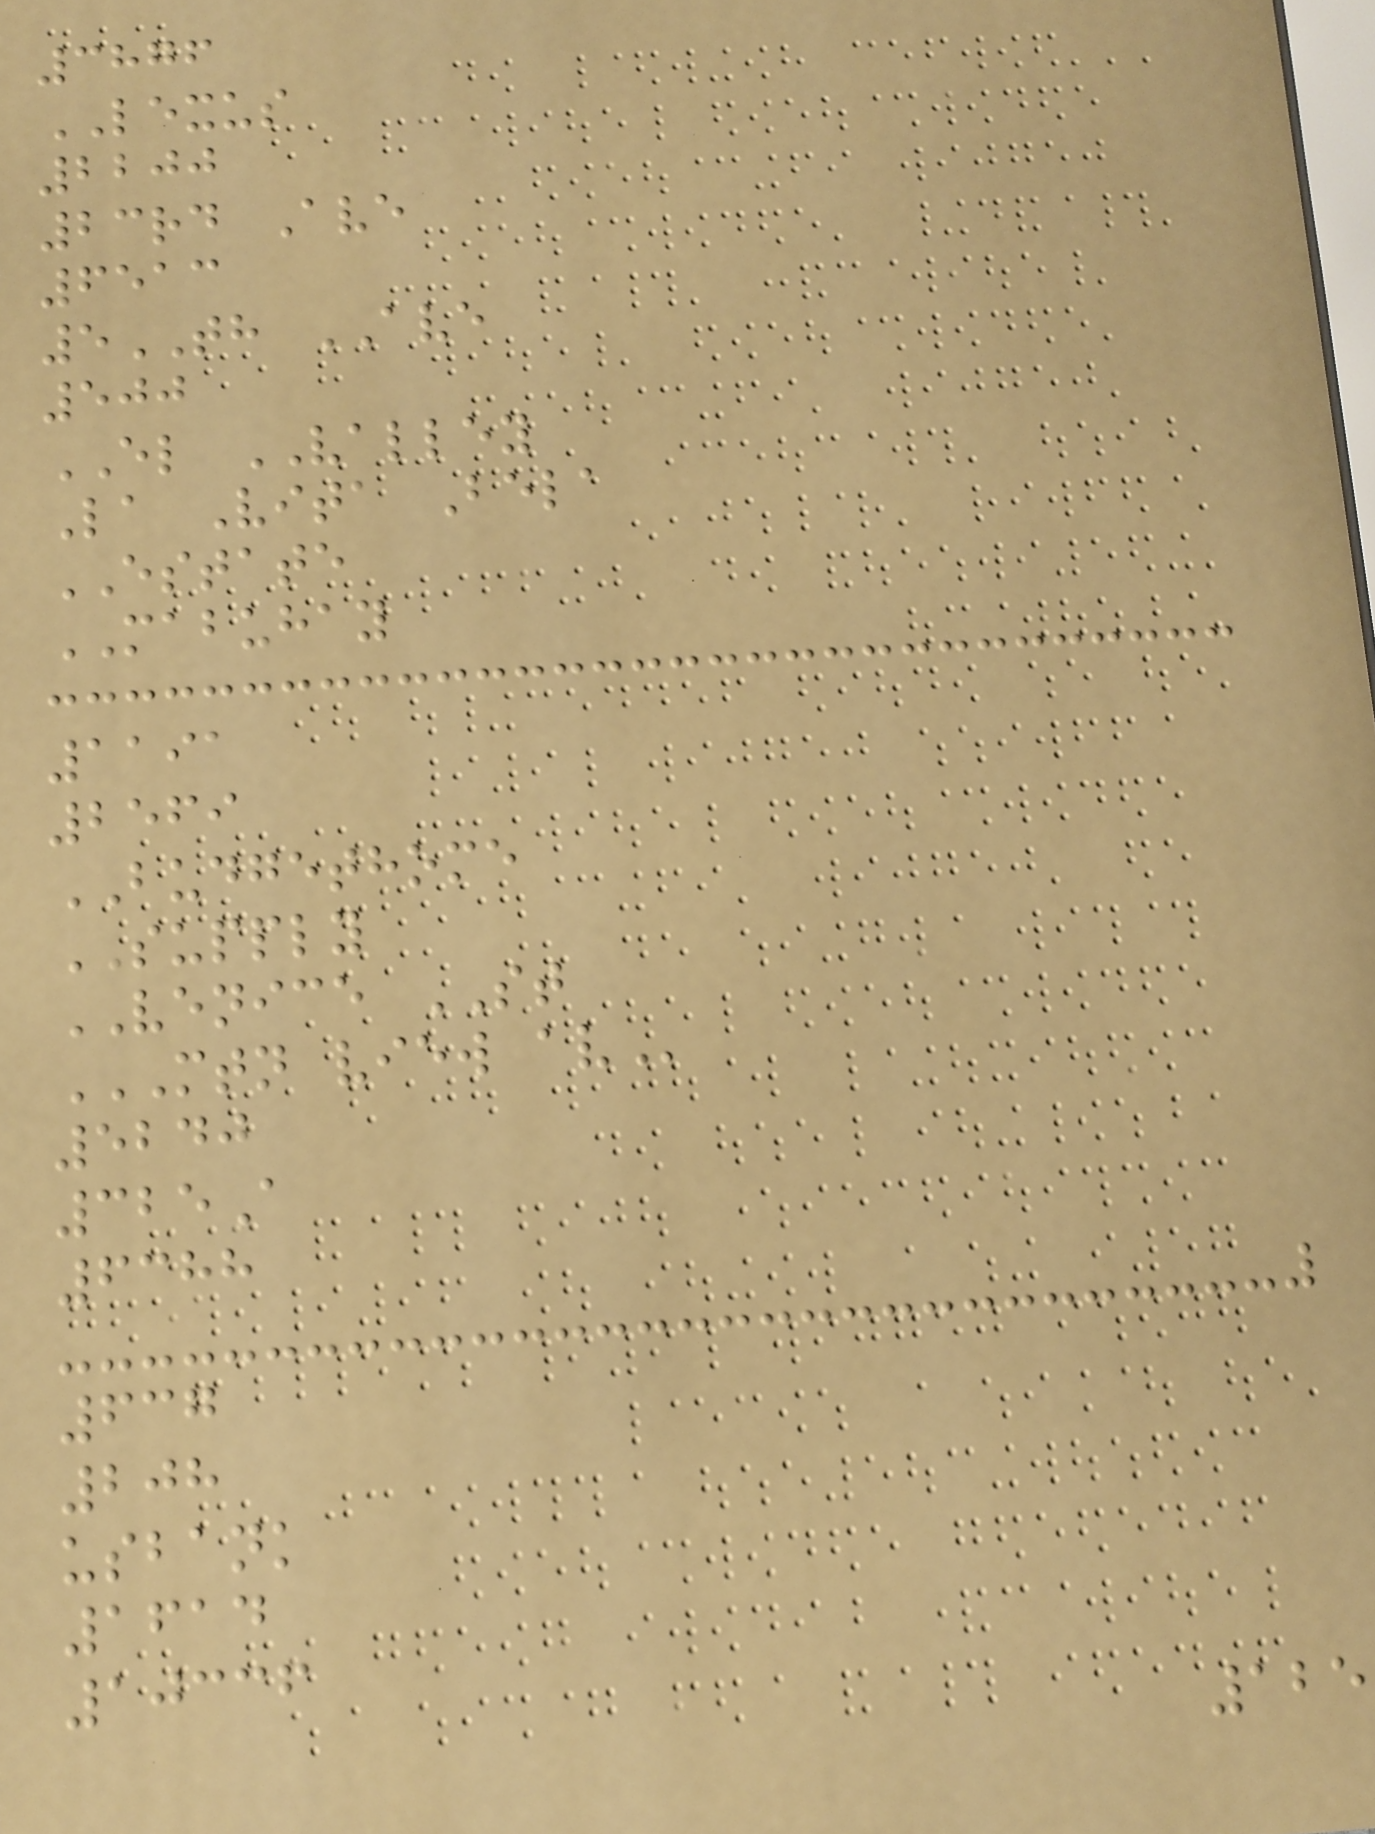3876
LEXUS
2200
23rd Ave
6513
5TH AVE
500
EL VALLEY
La Vita Bela
ESTATE
MABUHAY
1191
2569
BUDGETHOME
SUPPLY
VENICE ST
MTN VIEW AV
5240
325A
6388
637
208
usbank
1614
10336
125
